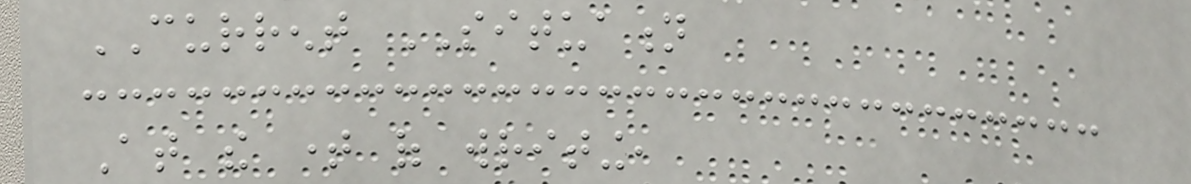CURRENT SITUATION
At the time of writing,
